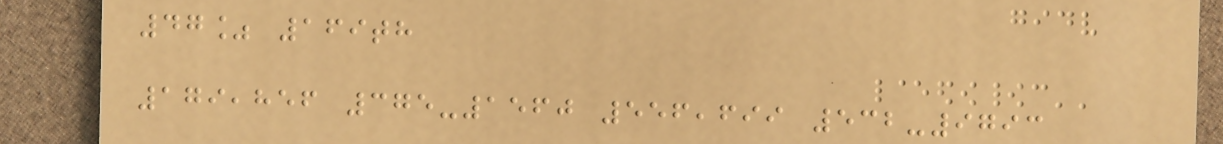47% 169th
179,856 375-1560 556,699 532-9793
